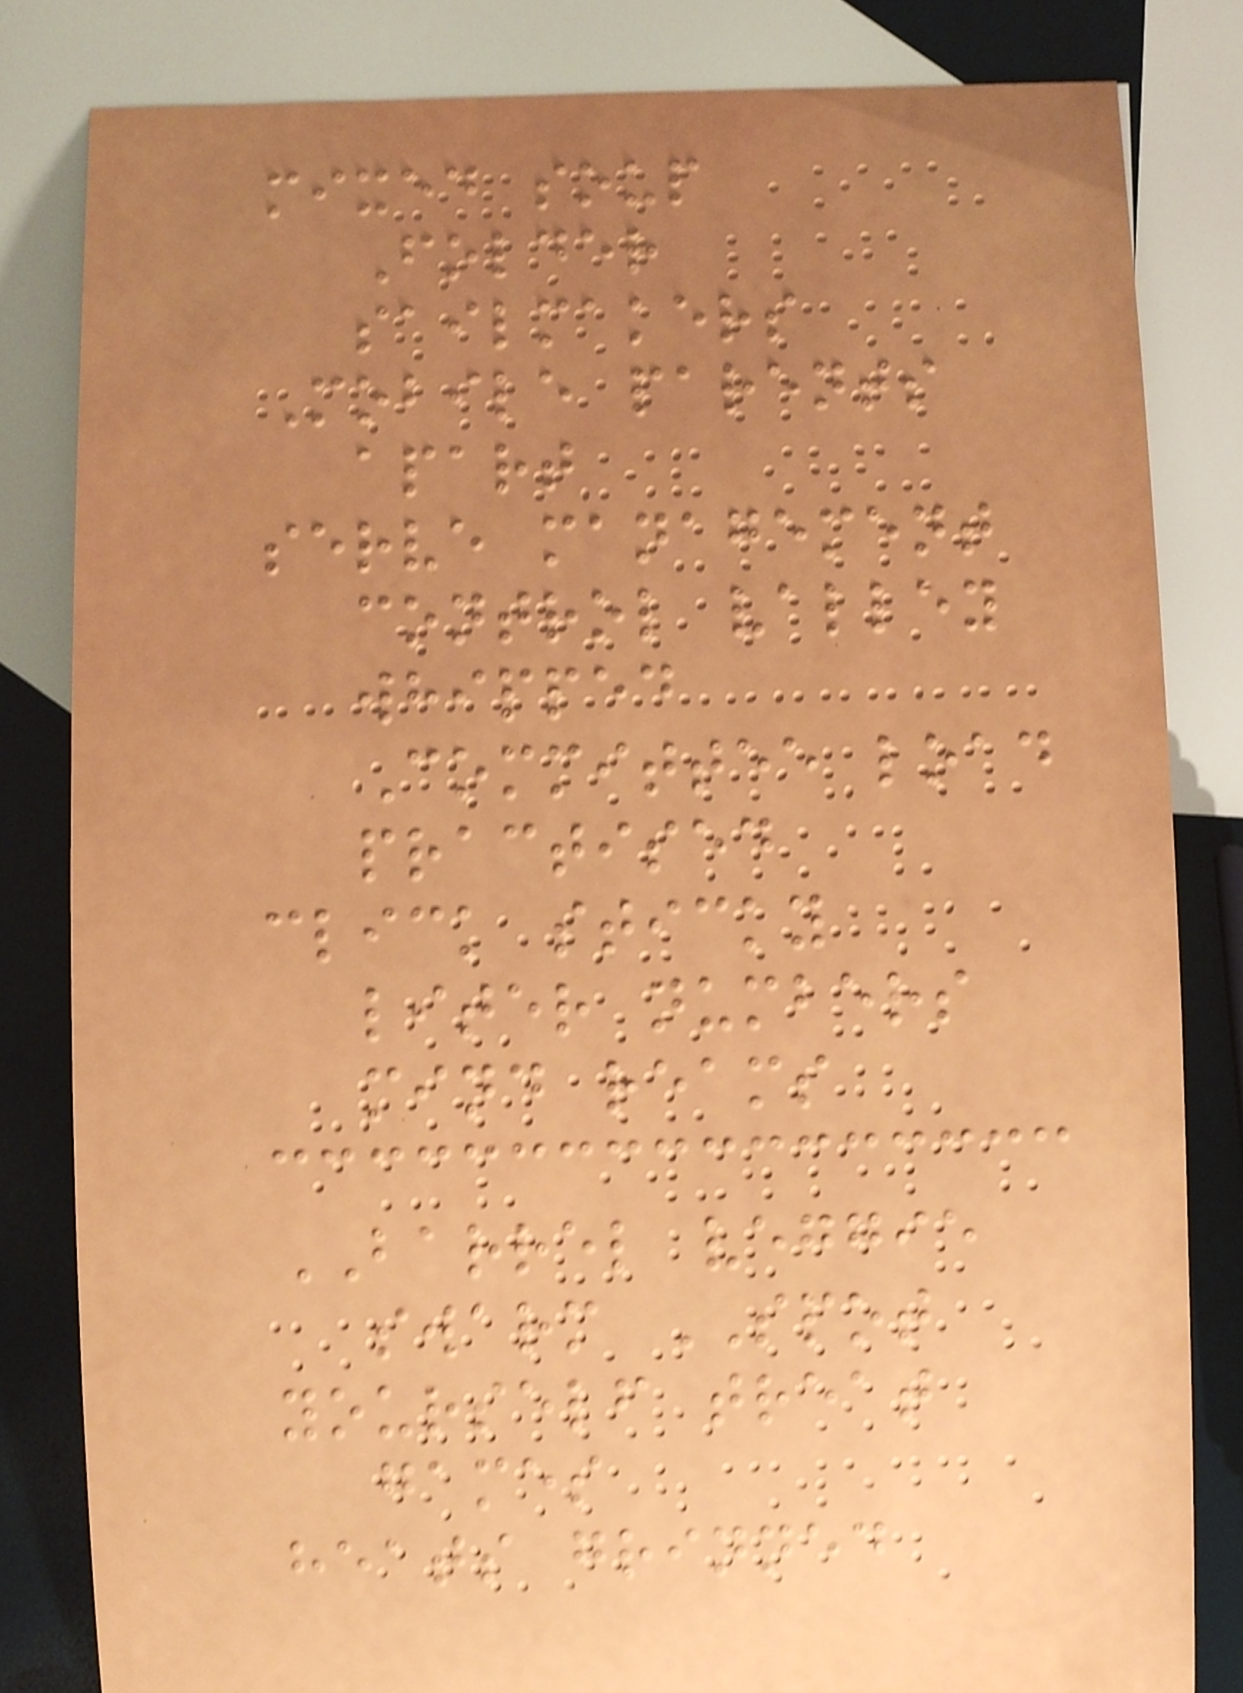mixed soup
Folder
sailmakers
Mobile parents
apart
serve management
control valley
whipped
Committee load
practised
click sticky
liter numbers
mind reams
BARREL veggie
swarm SPOT
yourself treat
games
heats grinned
